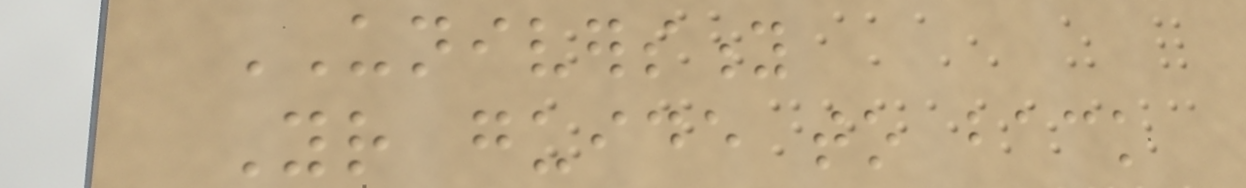UNIVERSITY
Your guide to back
